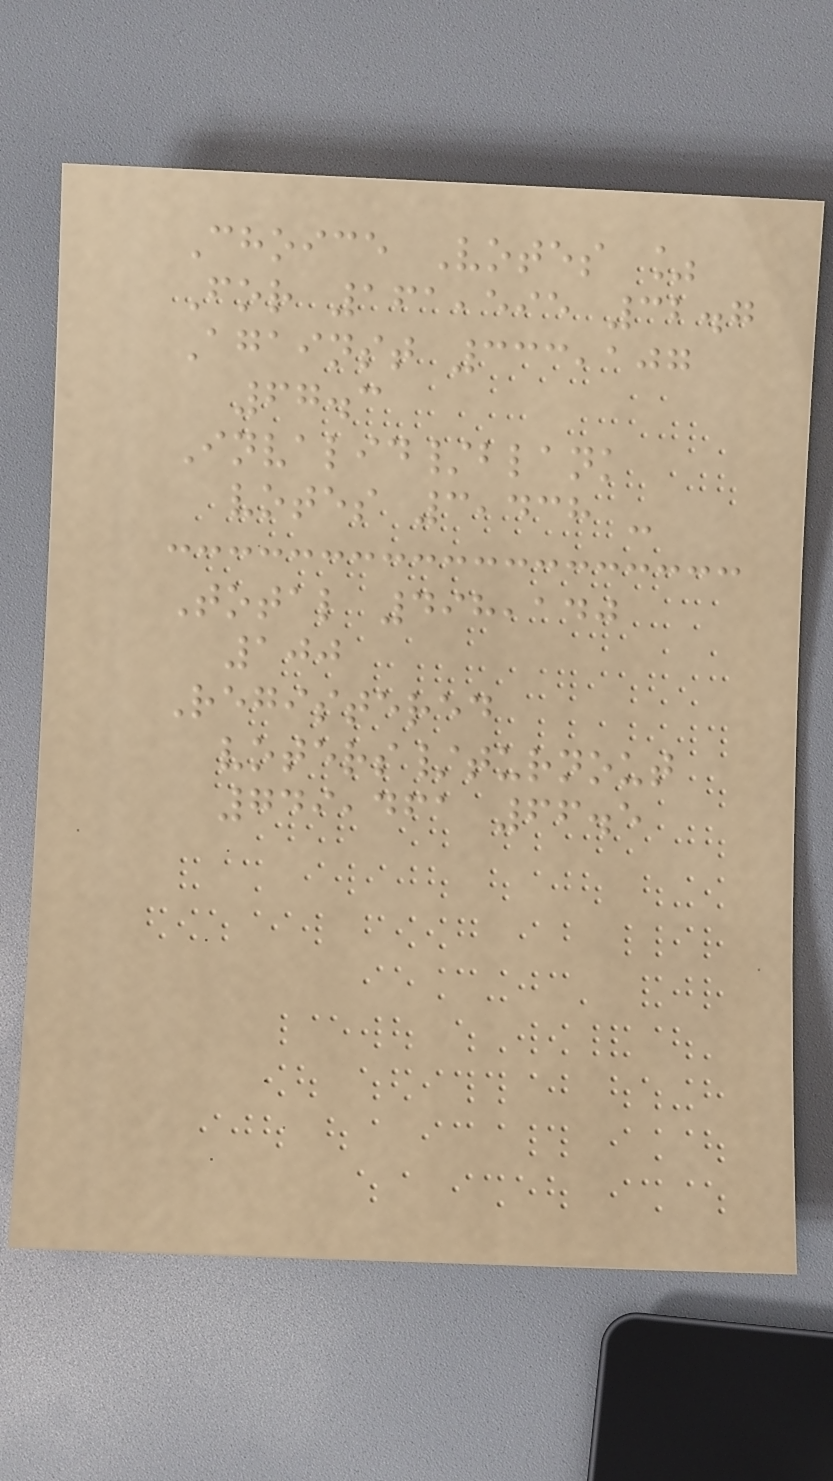Choice Votes %
For 161,595 32.7
Against 333,107
67.3
Invalid/blank
votes 3,438 -
Total 498,140
100
Registered
voters/turnout
749,461 66.5
